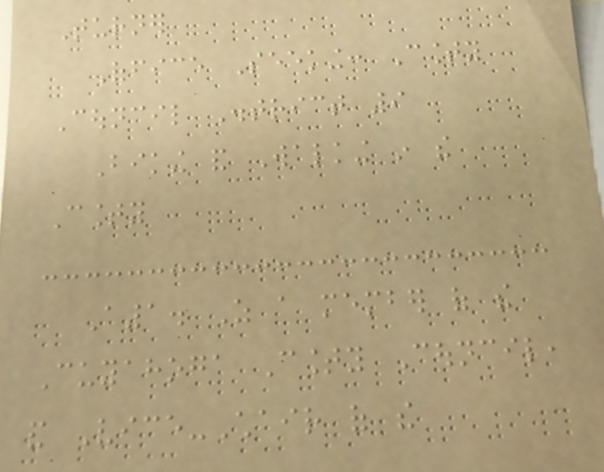Turner
Office Seeking: County
Council District 9
Biking and Walking in the
County
A1. As a member of the
Cuyahoga County Council,
and Vice-Chair of the
